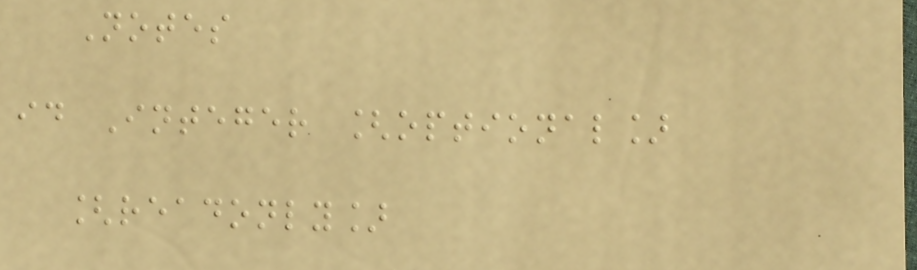Notes
id Integer [optional]
[readonly]
